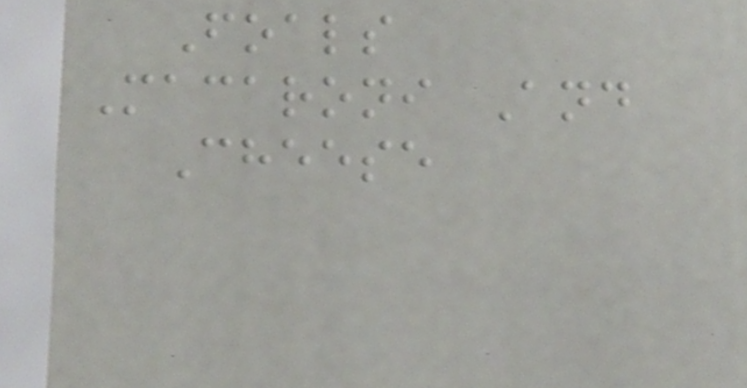Foals
Macaroni And
Cheese
